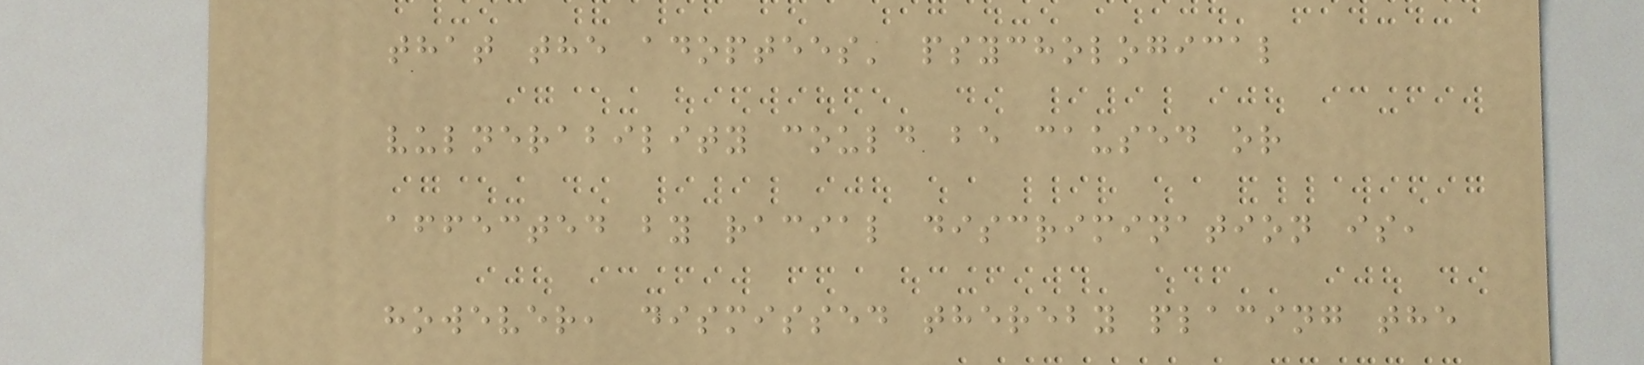that the adoptees' psychological
vulnerability could be caused or
affected by racial discrimination is,
however, dismissed thereby placing the
